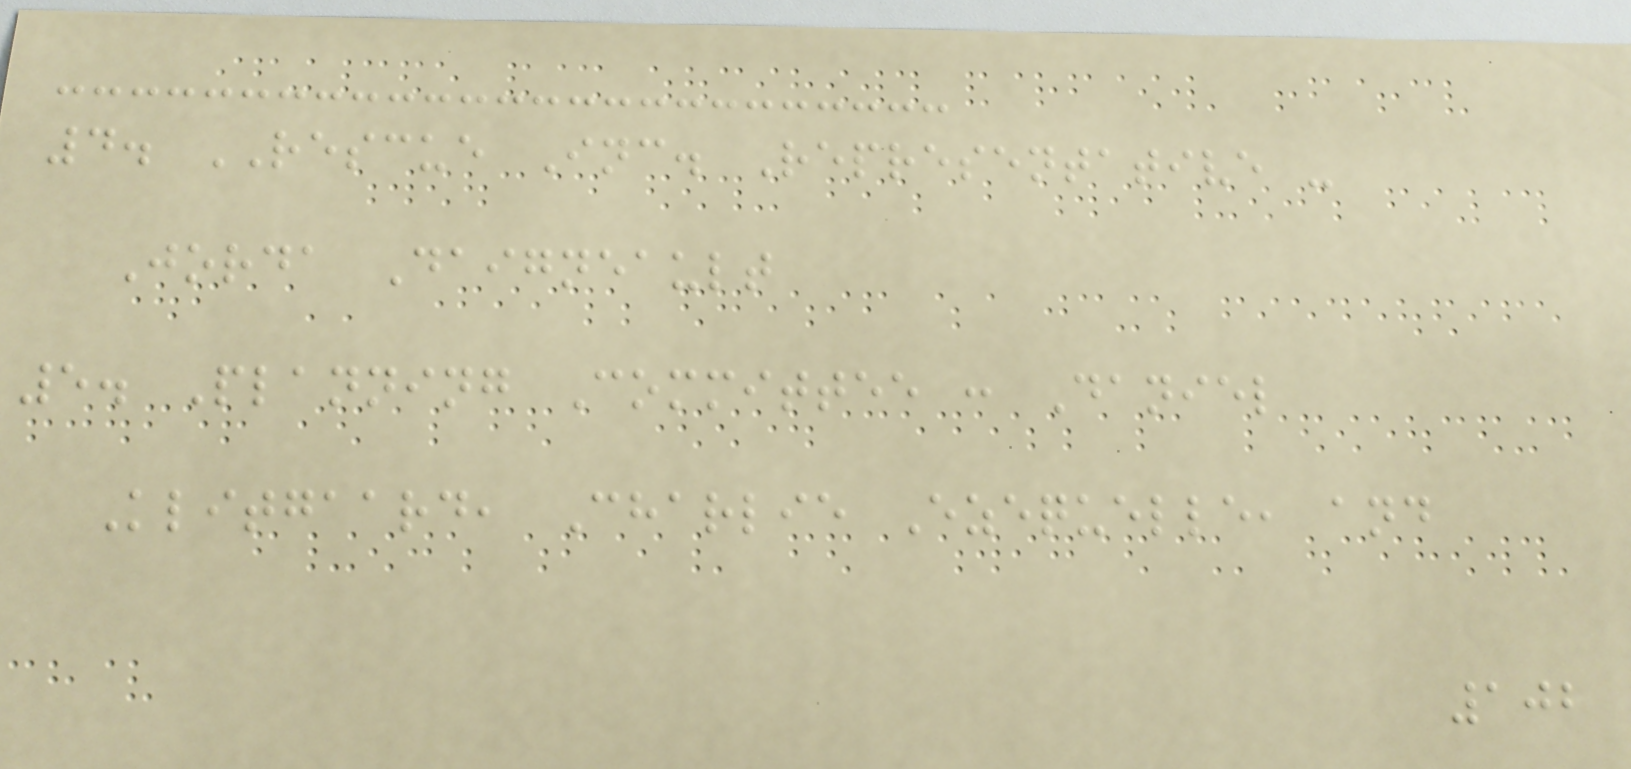4. RESCUE Inc. Representative -
Jorda Daigneault
5. Planning Committee : Daniel
Klitgaard, Charlie Ezequelle, and
102
